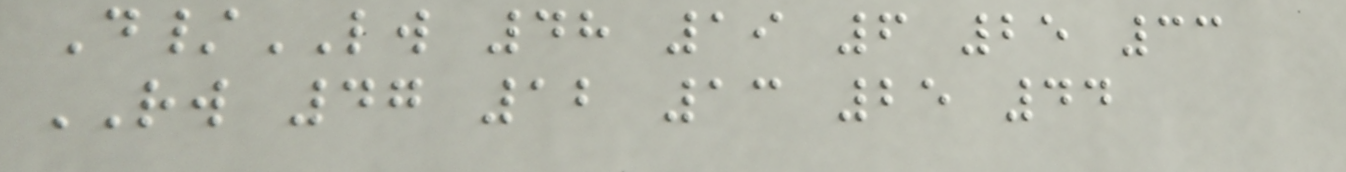D/LW 48 19 6 25 33
RW 47 12 13 25 44
